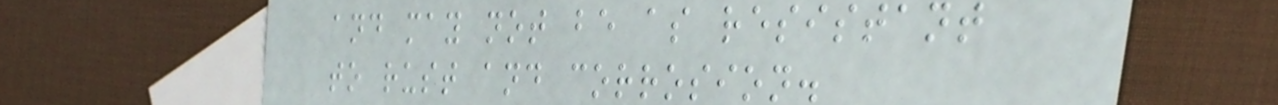and may not be as resistant
to rust and corrosion.
